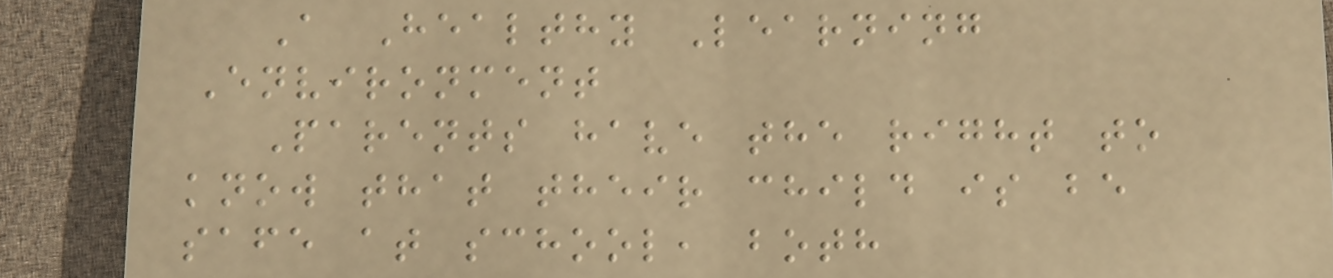A Healthy Learning
Environment
Parents have the right to
know that their child is be
safe at school, both
